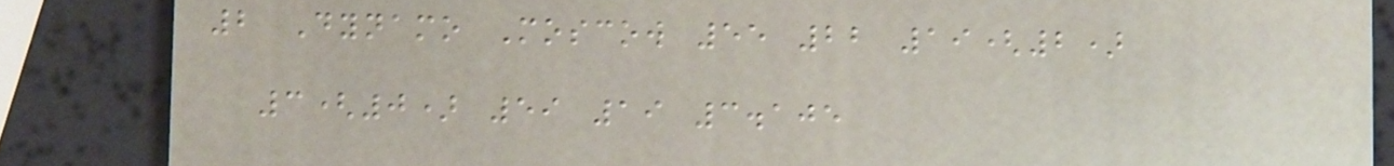2 Dynamo Moscow 55 22 19(2)
3(0) 59 19 3.105
